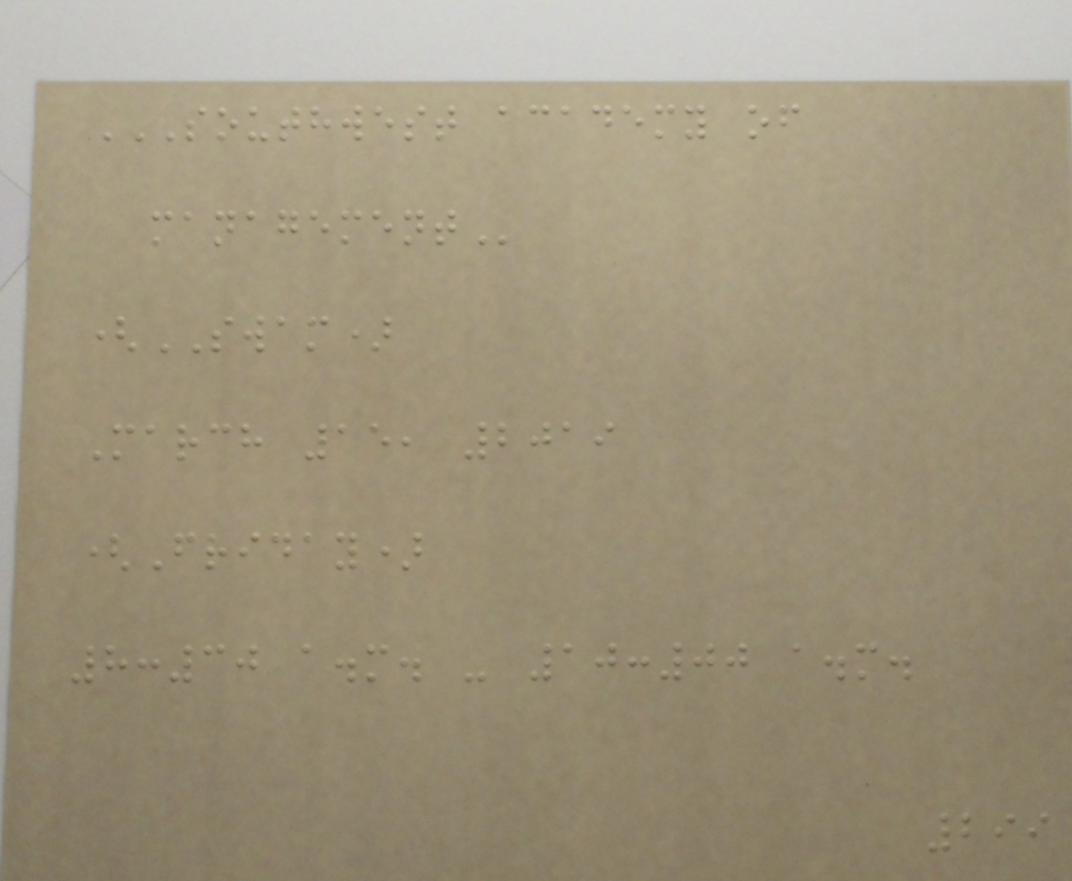SOUTHWEST ACADEMY OF
MANAGEMENT
(SWAM)
March 15, 2019
(Friday)
8:30 a.m. - 10:00 a.m.
299
